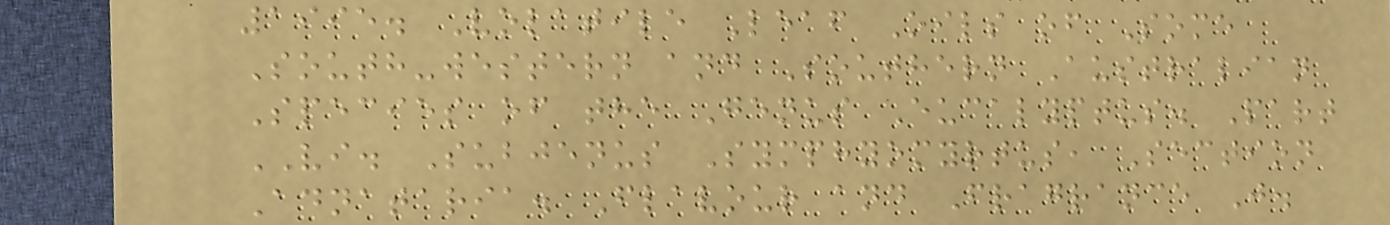1995. Volatile Leaf Oils of Some
South-western and Southern Australian
Species of the Genus Eucalyptus. Part
VI. Subjenus Symphyomyrtus, Section
Adnataria. Flavour and Fragrance J.
